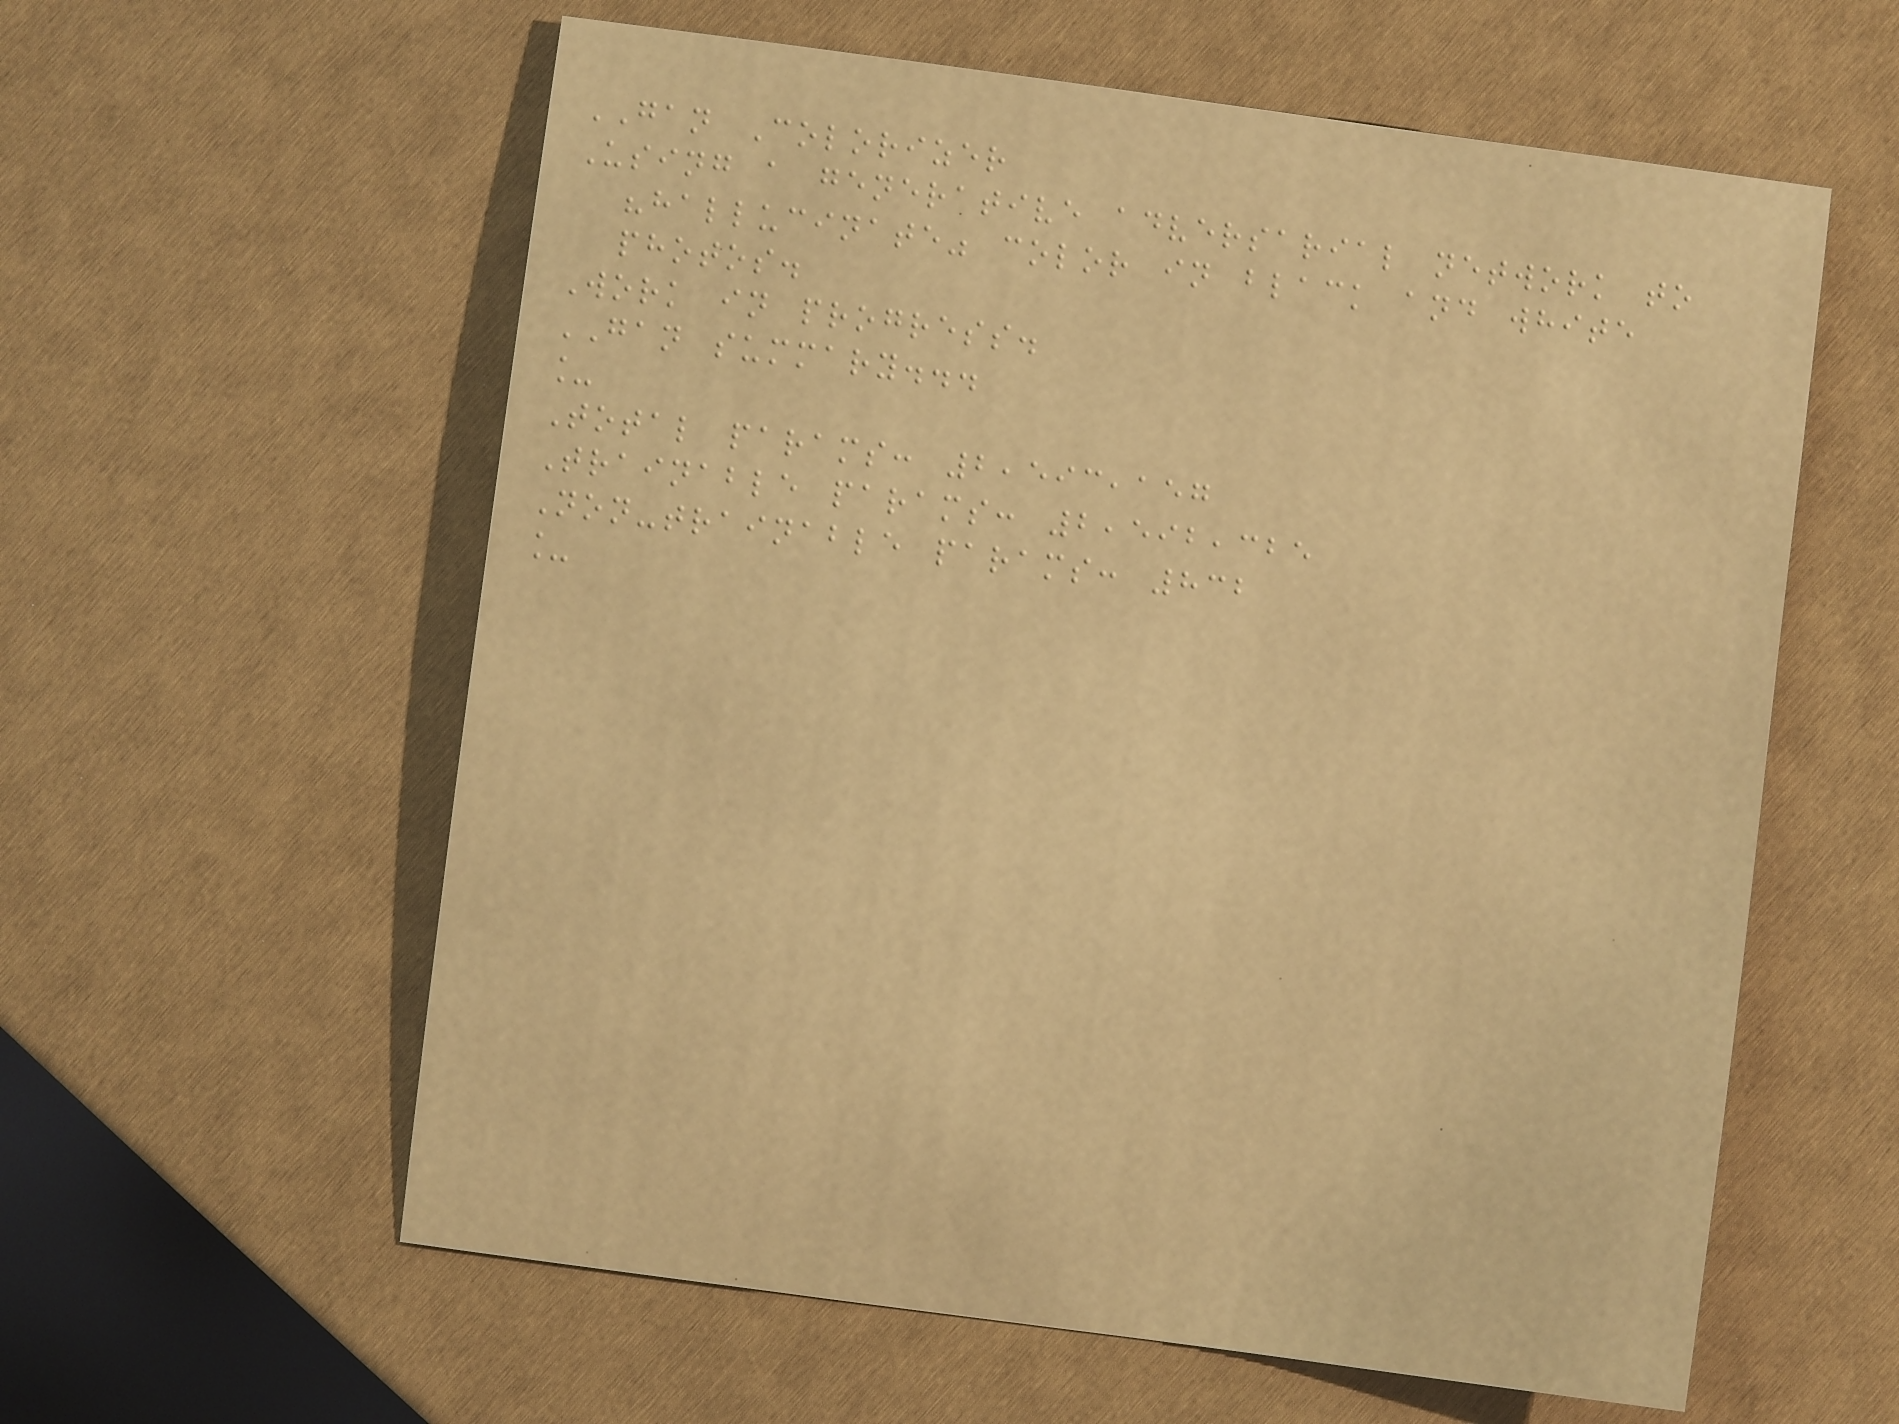GAN Colorizer
Using a generative adversarial network to
"hallucinate" color in black and white
photos.
Work in progress.
GAN summary...
_
Total params: 2,593,157
Trainable params: 2,592,325
Non-trainable params: 832
_
